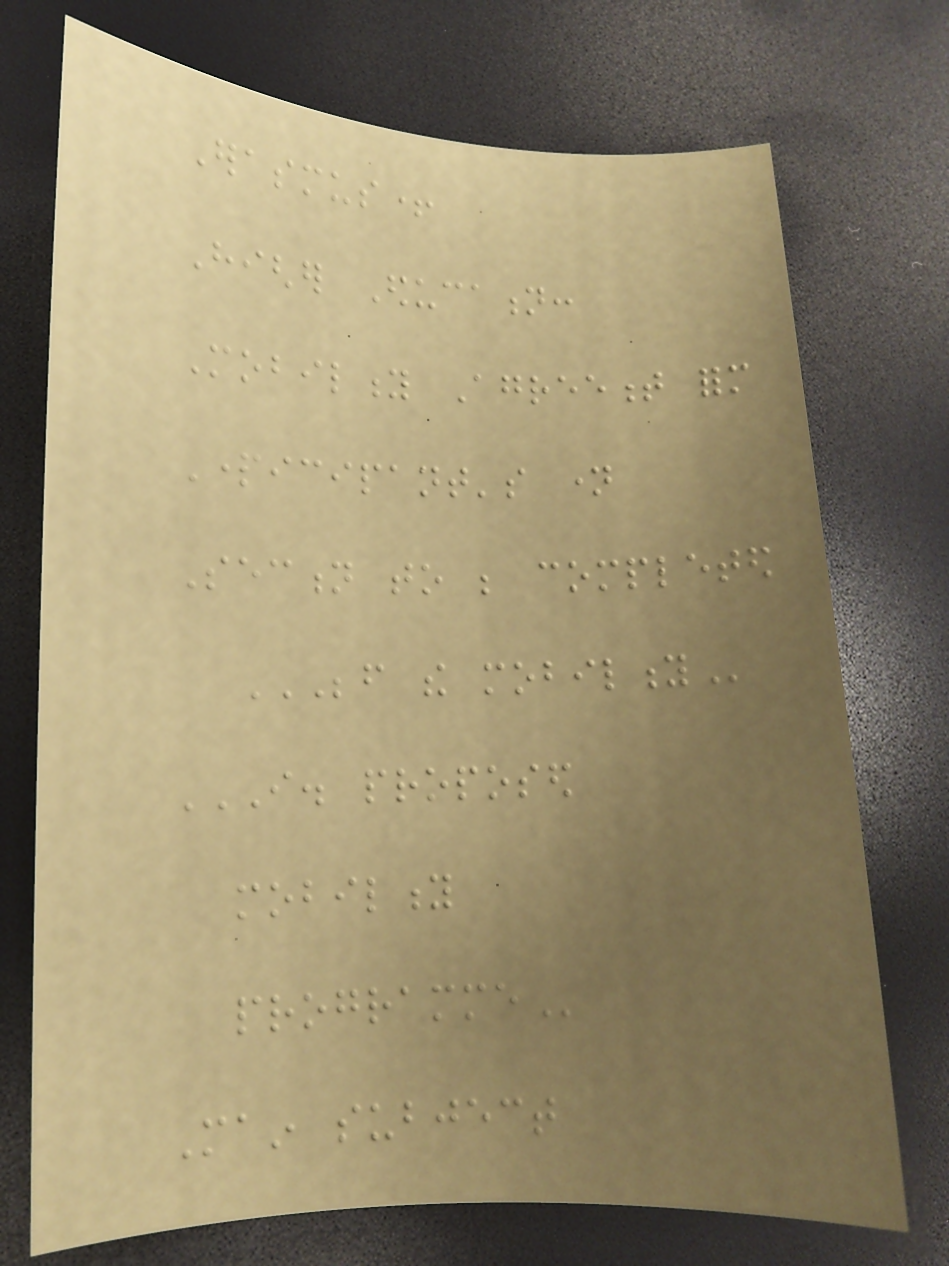Erasmus+
Higher Education:
Mobility Agreement form
Participant's name
Section to be completed
BEFORE THE MOBILITY
I. PROPOSED
MOBILITY
PROGRAMME
Main subject
